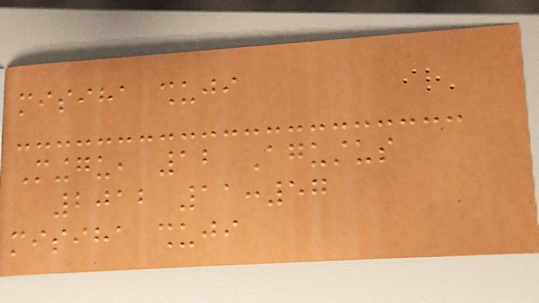misiha shuji
Minggu, 12 Agustus
2012 11:57
misiha shuji
